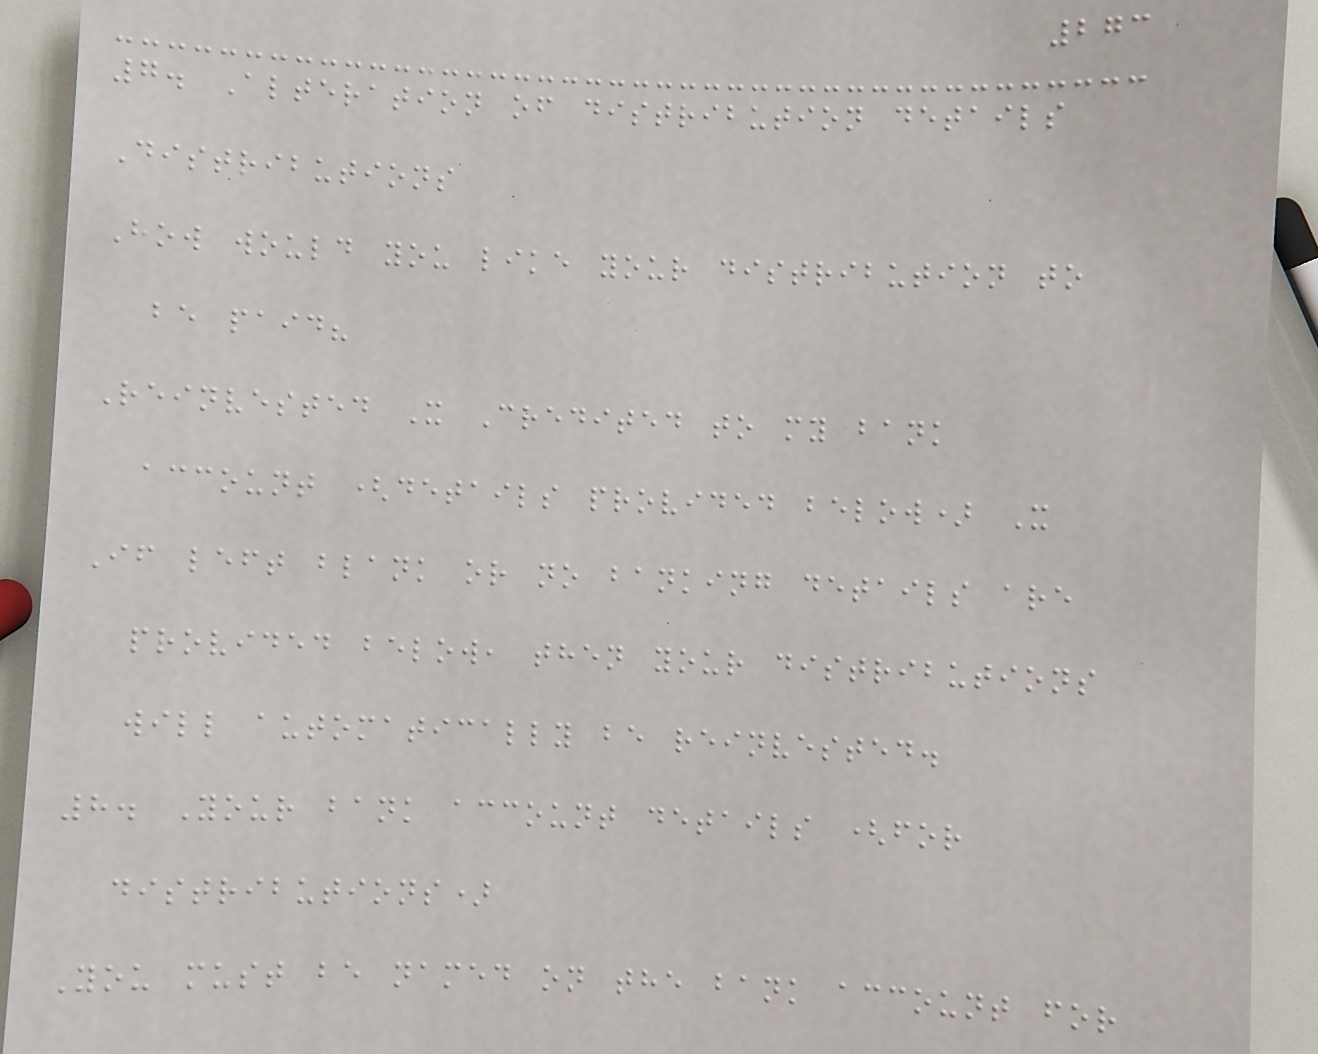273
7. Alteration of distribution details
Distributions
How would you like your distribution to
be paid?
Reinvested X Credited to my bank
account (details provided below) X
If left blank or no banking details are
provided below, then your distributions
will automatically be reinvested.
8. Your bank account details (for
distributions)
You must be named on the bank account for
